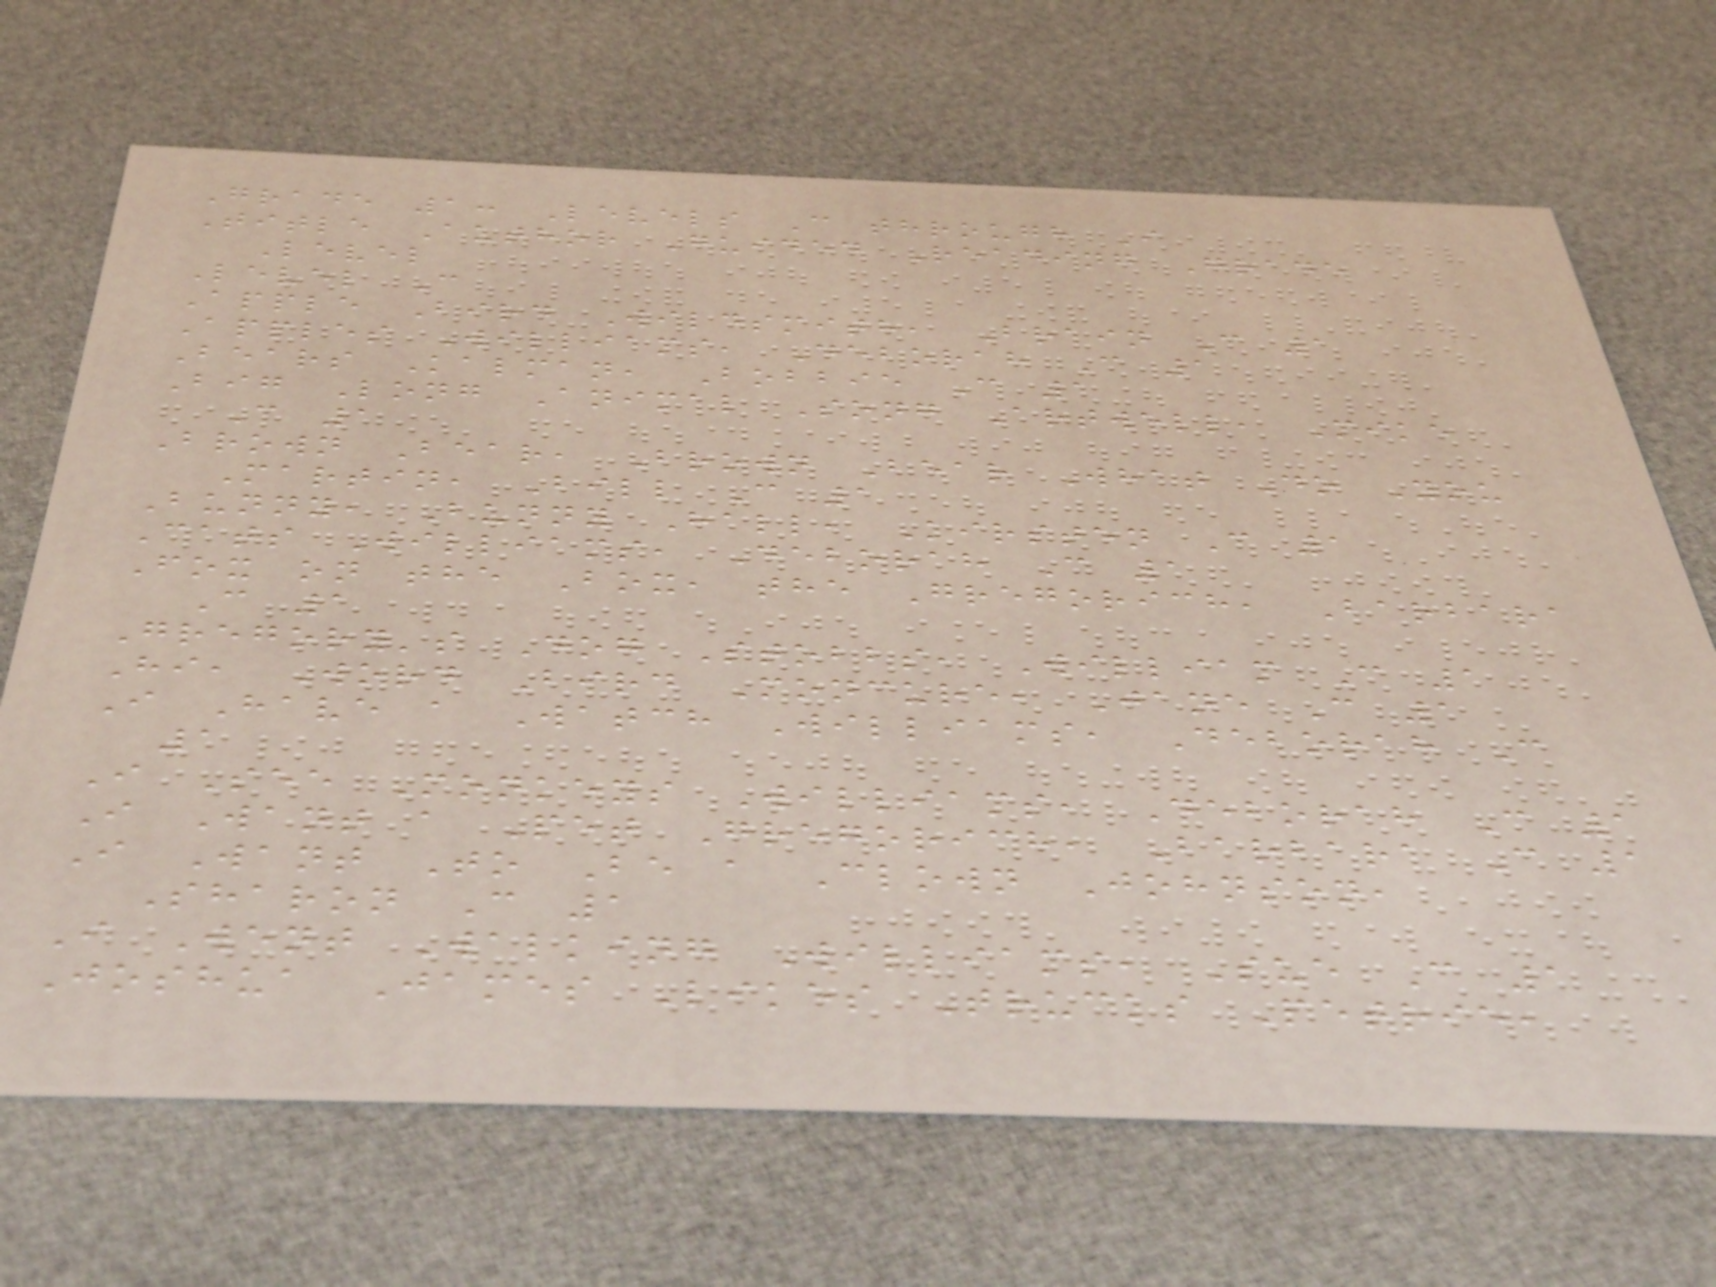Grade 1: Levels C through I
Title Author Guided Reading Grade
Level
Level C
Apple Bird Wildsmith, Brain C 1
Apples Williams, Deborah C 1
Bears Kalman, Bobbie C 1
Big Long Animal Song Artwell, Mike
C 1
Brown Bear, Brown Bear What Do You
Martin, Bill C 1
Bunny, Bunny Hall, Kirsten C 1
Cats Williams, Deborah C 1
Fox on the Box, the Gregorich, Barbara
C 1
Gregory's Dog Stobbs, William C 1
Hi, Word Bird Moncure, Jane C 1
I Have a Watch Williams, Deborah C
1
I See Monkeys Williams, Deborah C 1
I Want a Pet Gregorich, Barbara C 1
I Want To Be a Clown Johnson,
Sharon C 1
I Went Walking Williams, Sue C 1
Joshua James Likes Trucks Petrie,
